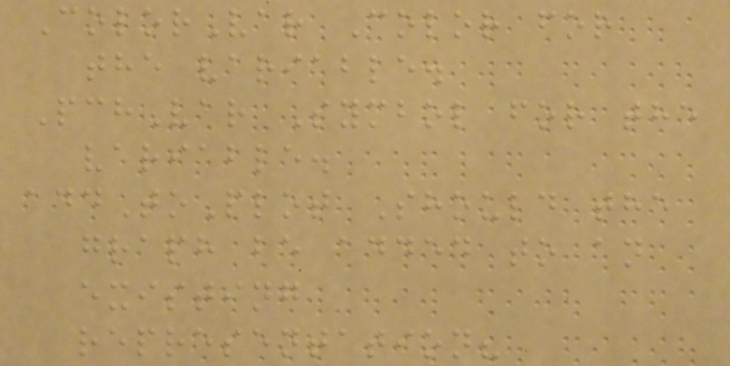ColorVar Color for
the variable.
PchVar Symbol for the
variable.
addToPlot Should the
graph be added to an
existing
representation?
